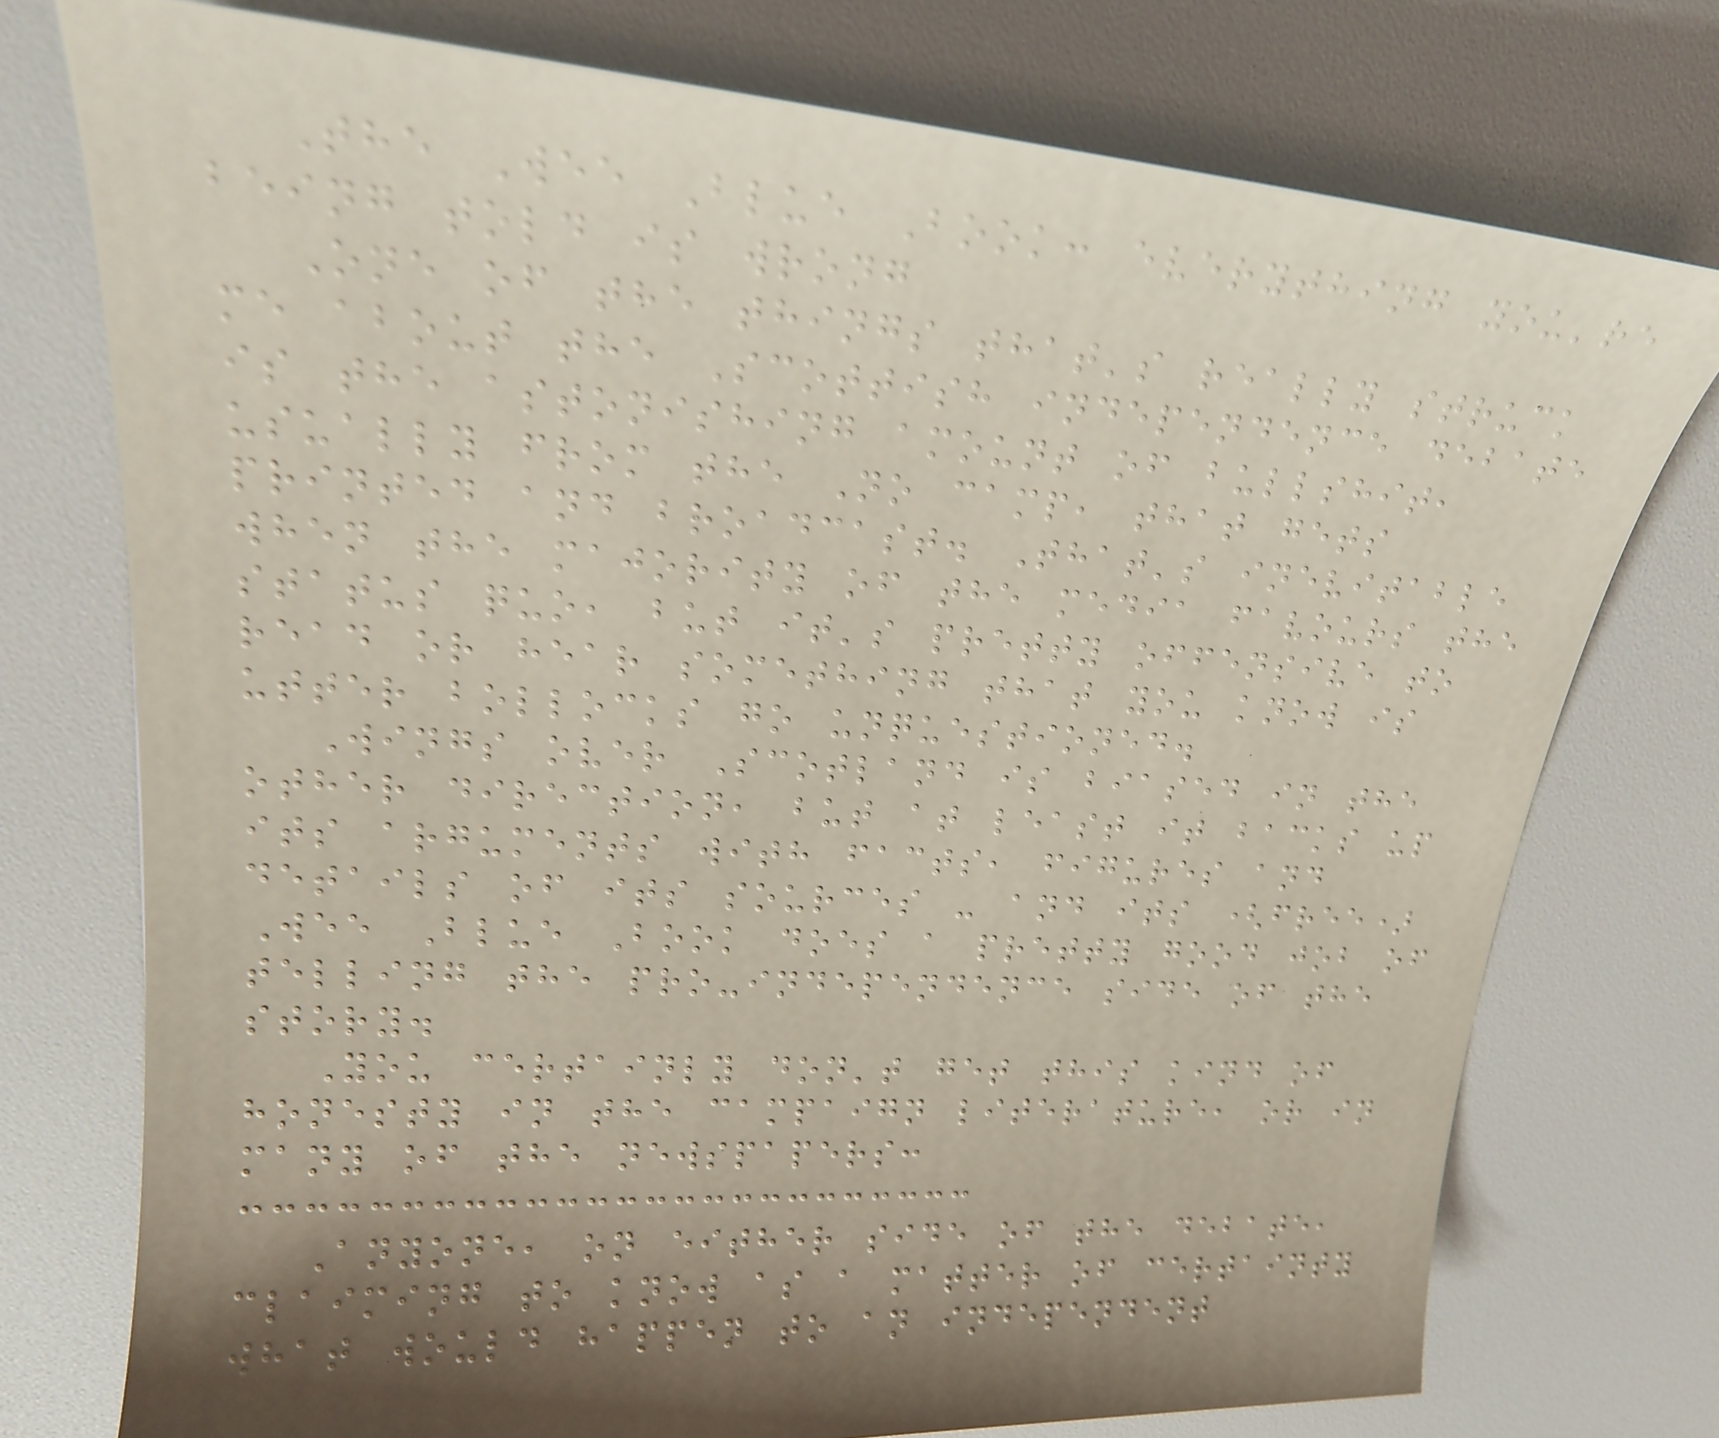The Wee Blue Book: everything you're
being told is wrong
One of the things that's really struck
me about the Scottish independence debate
is the astonishing amount of bullshit,
usually from the No camp, that gets
printed and broadcast. That's inevitable
when the majority of the media favours the
status quo, but it's pretty offensive to
read or hear something that you know is
utter bollocks go unquestioned.
Wings over Scotland is biased in the
other direction, but at least it backs up
its arguments with facts, figures and
details of its sources - and its (free)
Wee Blue Book does a pretty good job of
telling the pro-independence side of the
story.
You certainly don't get this kind of
honesty in the campaign literature, or in
many of the newspapers:
Anyone, on either side of the debate,
claiming to know as a matter of certainty
what would happen to an independent
